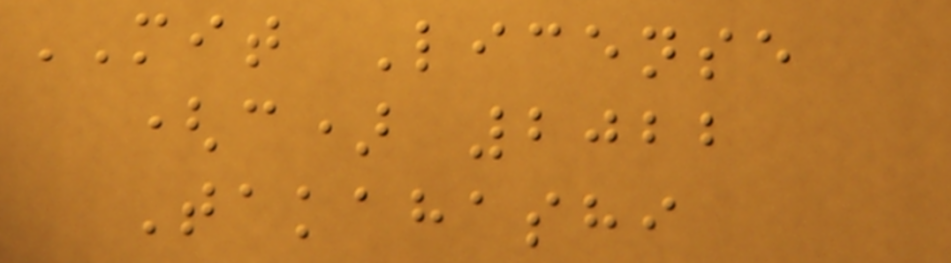MIT License
(c) 2022
Takahashi
